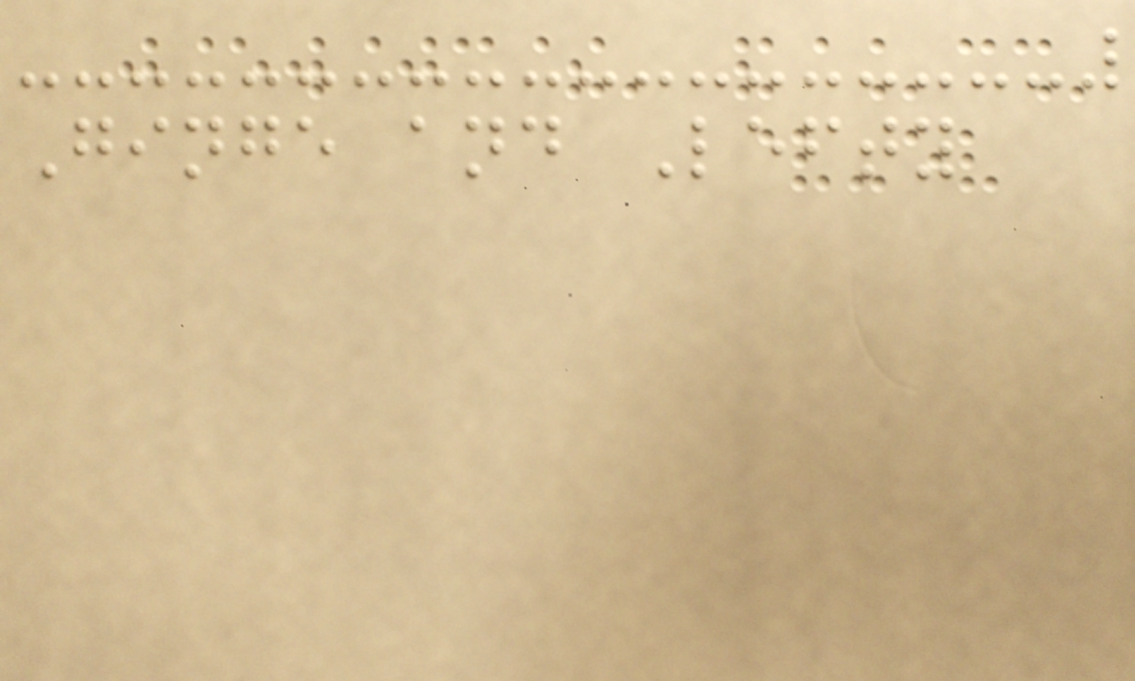Ginge and Lefty
